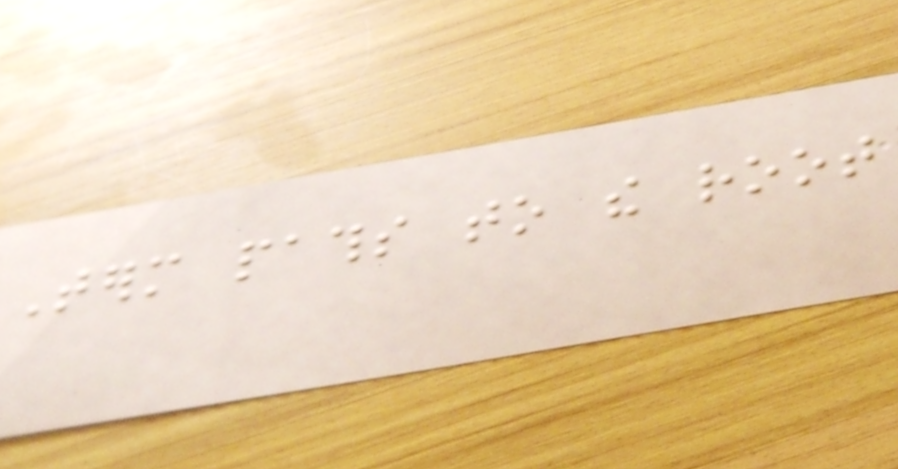Term paths to the root
